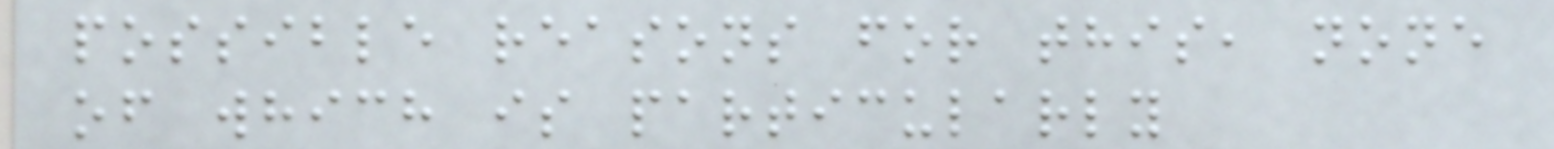possible reasons for this, none
of which is particularly
